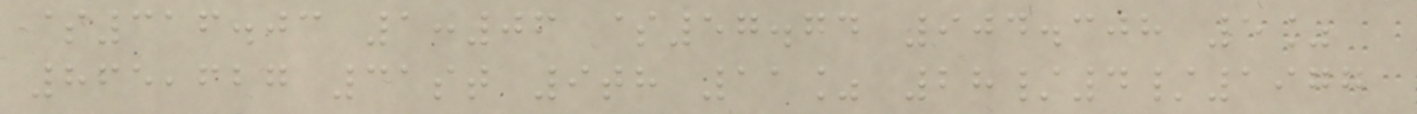$316.03 1:06 $57.74 904.308 5%
865,627 31st 9th 11% 28/4/1977
